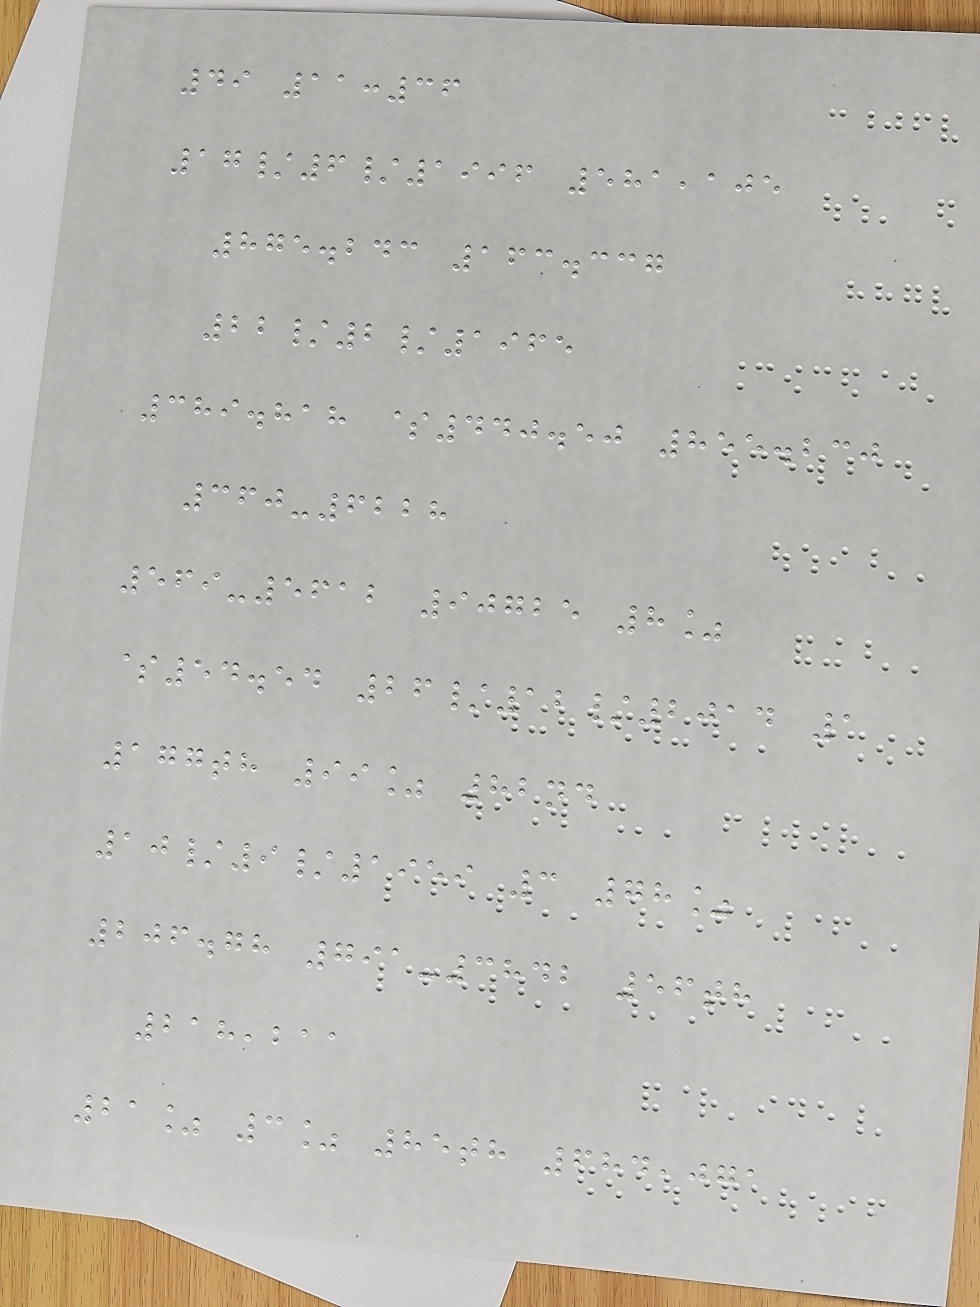49 11:36
17/6/1996 581,105
875.243 163.337
22/2/1965
389.818 $440.50 855.230
360-6228
569-5612 90725 8%
$54.54 26/12/2014 1
177th 99% 82nd
10/9/1959 3 78%
206.78 791-3842 56th
218,211
21% 3% 85th 684,071
